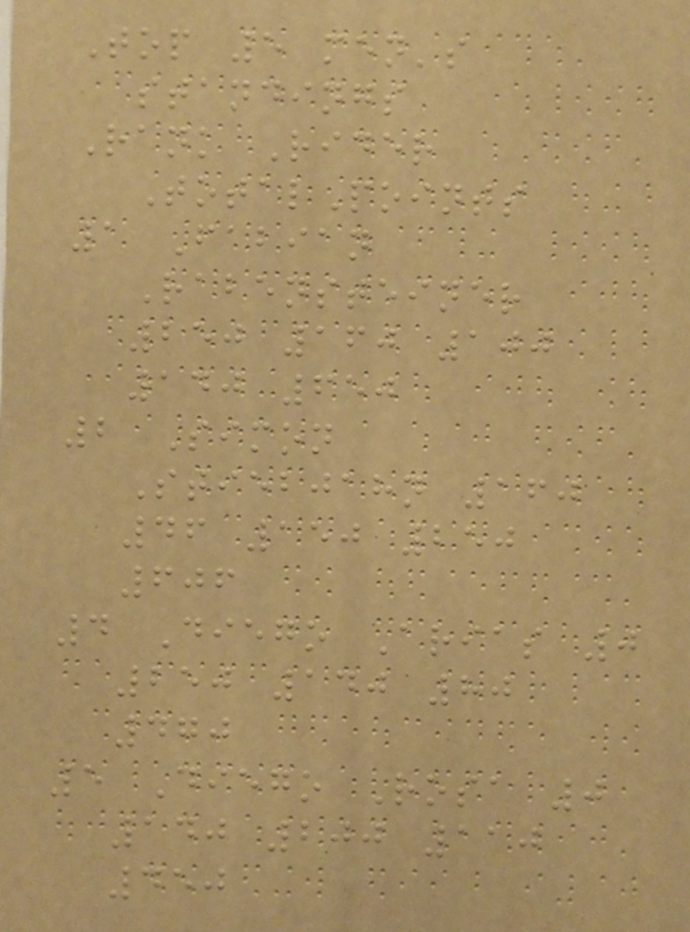Top 5 men's
standings
Rank Rider
TotalPoints
1 Fabian
Rabensteiner
250 160 100
140 650
2 Simon
Stiebjahn 160
46 150 250
606
4 Diego Arias 0
250 140 80
470
5 Diego Rosa 0
140 200 110
450
